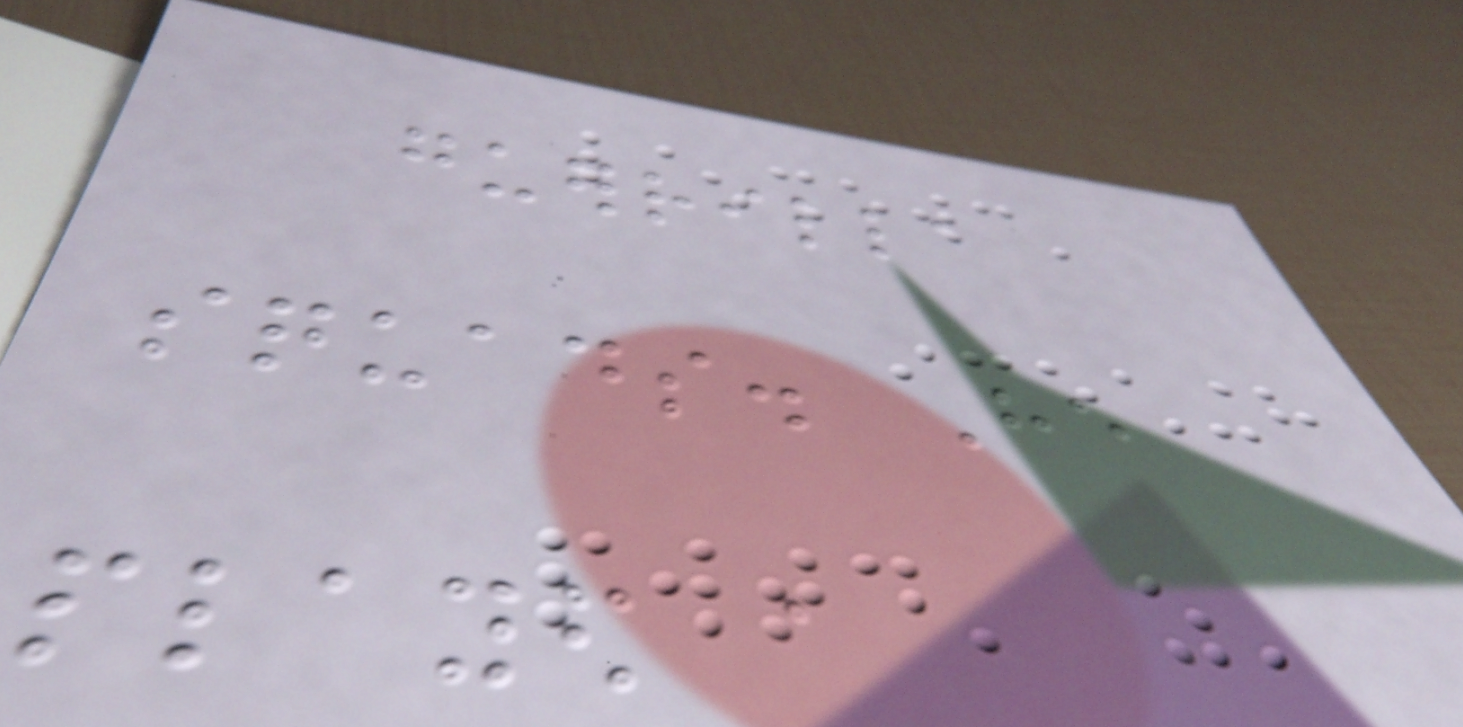guerrilla
squads. He
played a
